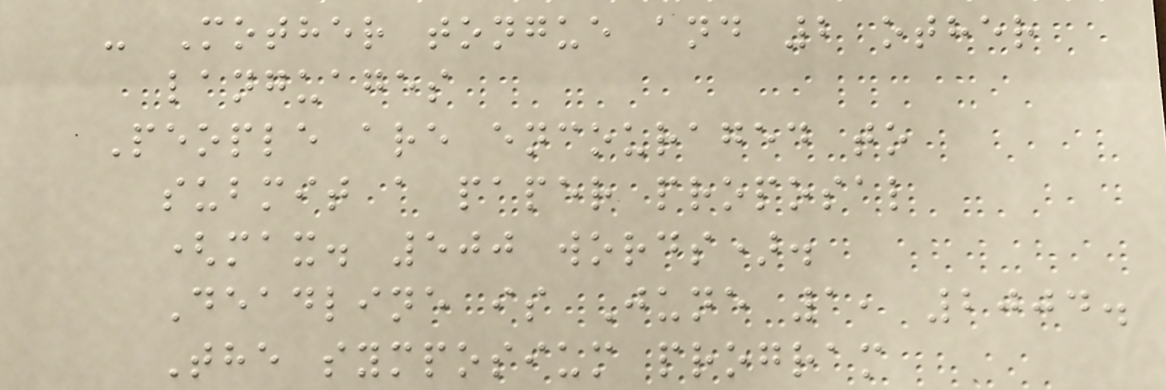- Mother tongue and 2 other
languages
People are encouraged to
submit a paper proposal
(max. 500 words).
Deadline is June 1, 2004.
The symposium program
